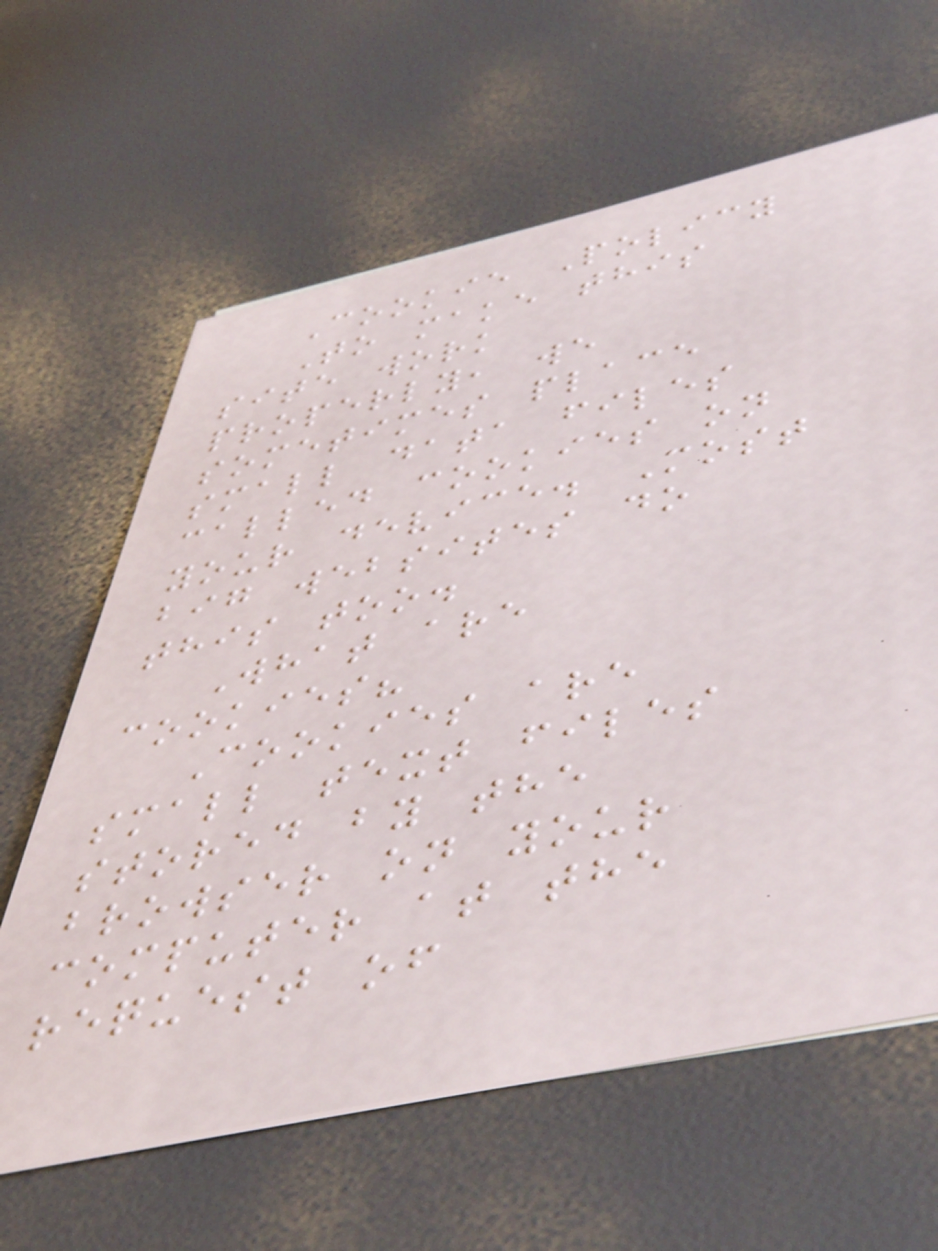Cookie Policy
To make this
site work
properly, we
sometimes place
small data files
called cookies on
your device. Most
big websites do
this too.
What are
cookies?
Cookies are
small text files
stored by the
browser on your
computer at the
request of
